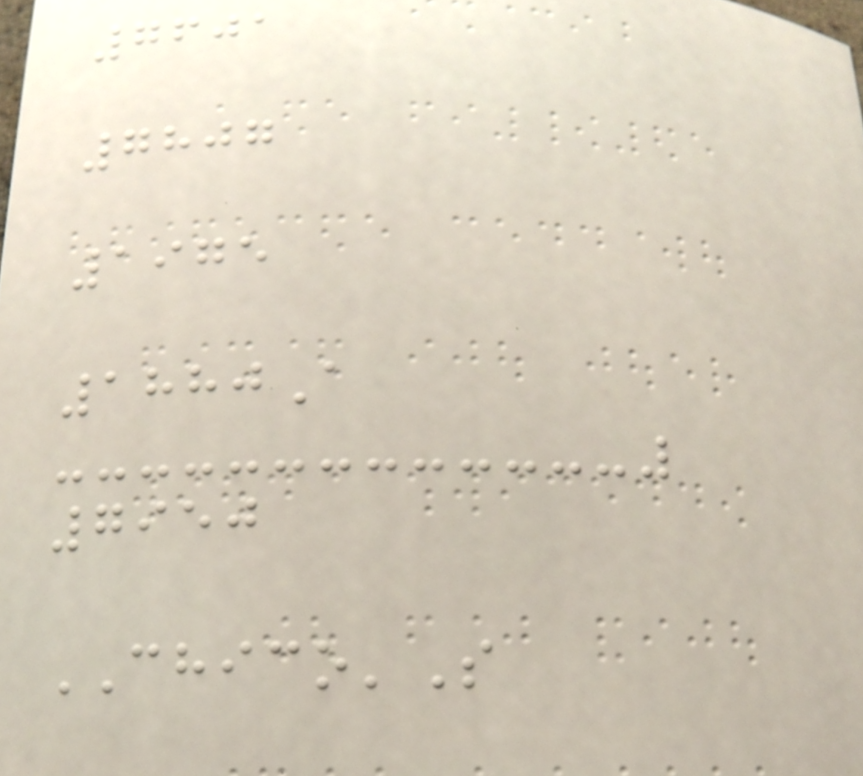7601
7807
1975
1880A
7950
CHICO'S
